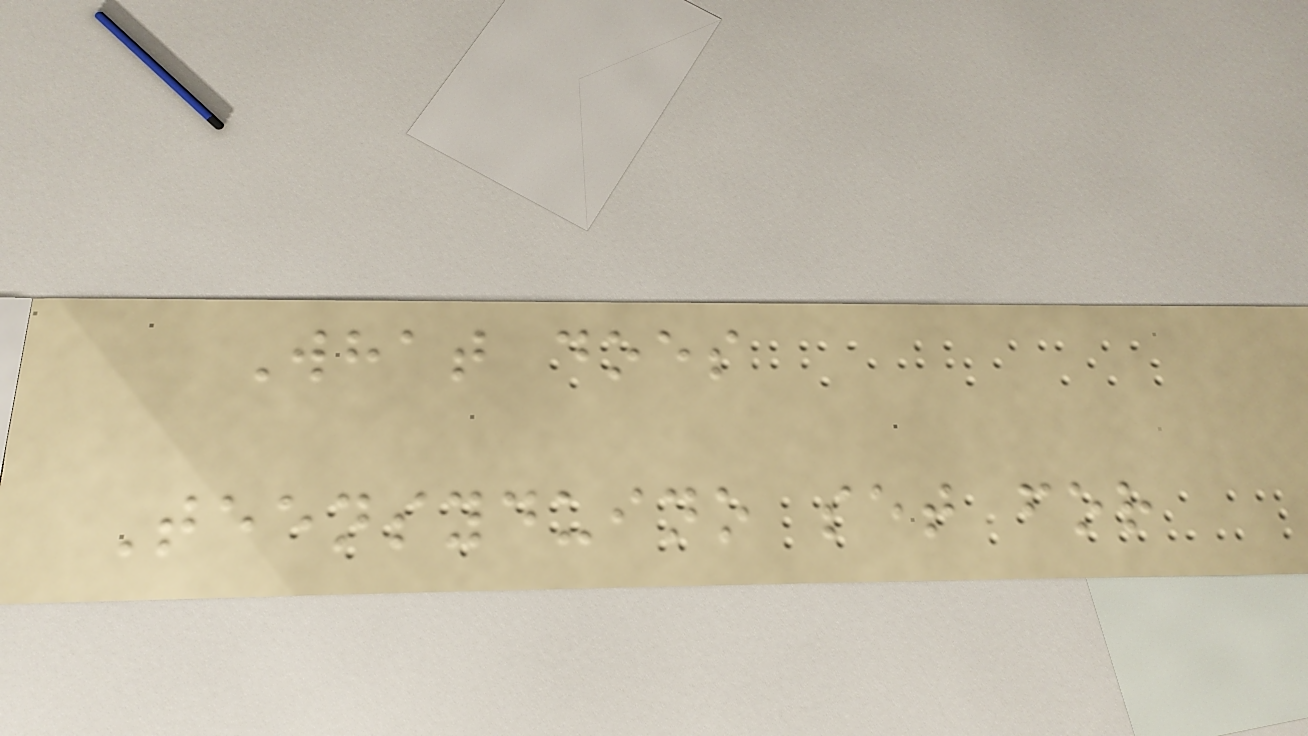What does
Teensyduino set for
